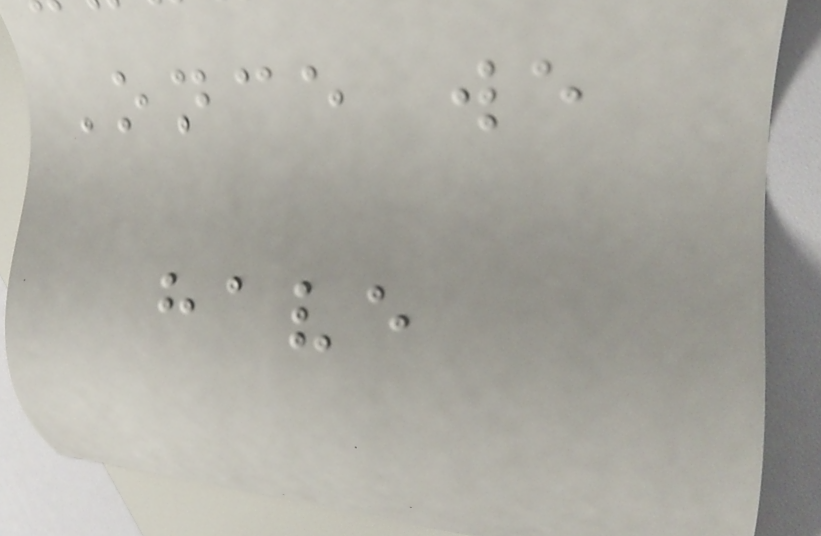Once we
have
